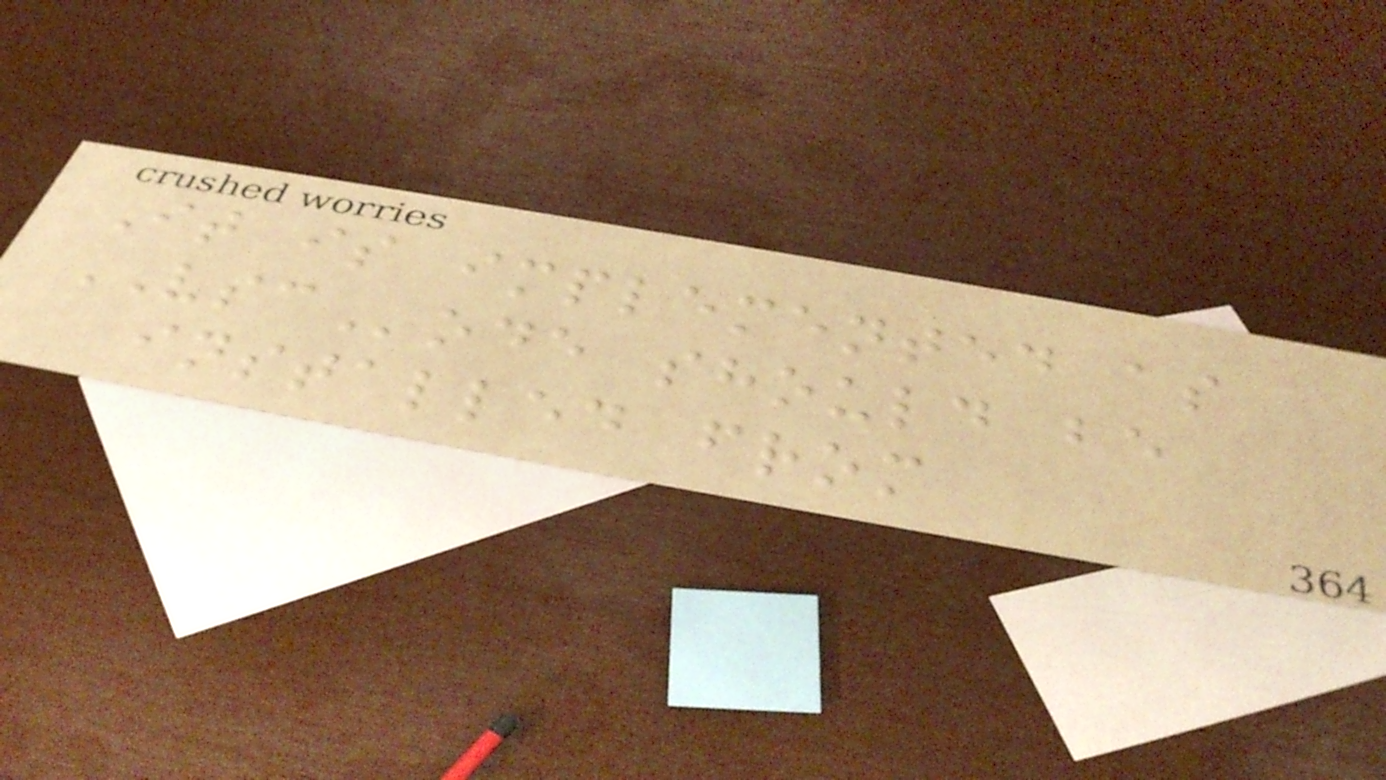It is implemented as
VSCode should be
installed from
